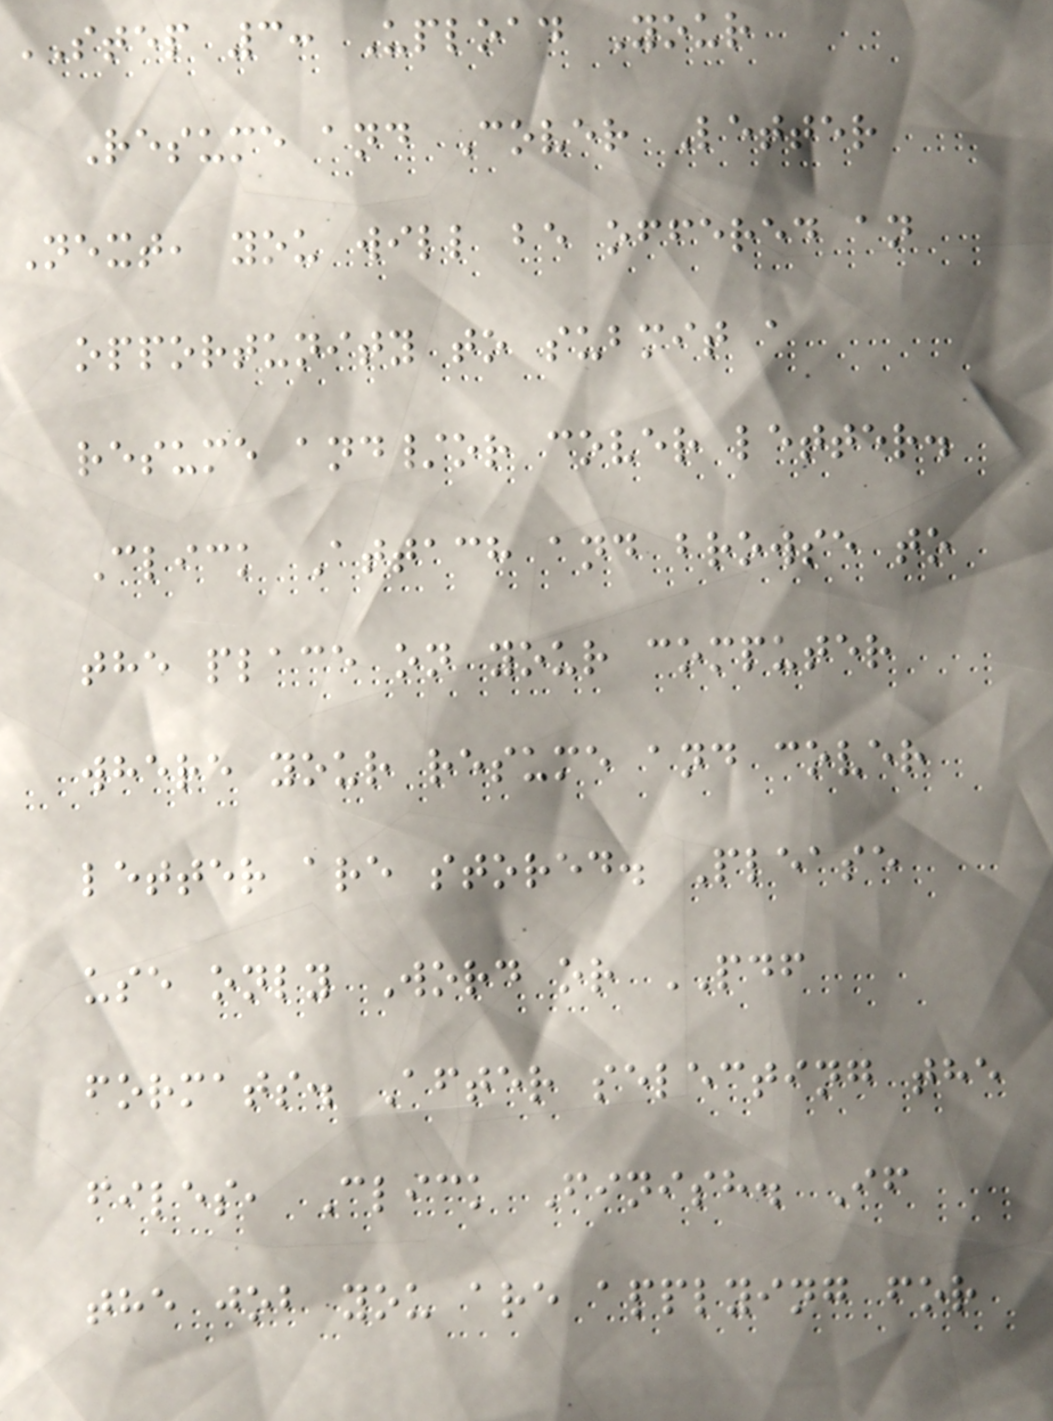STEP 3: Upload Your
Resume and Cover Letter
Next, you will be offered an
opportunity to submit a
resume and/or cover letter.
Click Attach and browse to
the place on your computer
where your resume and cover
letter are stored. Please
use only Word or PDF
formats. After selecting the
files, Click Finish. If
the job you are applying for
